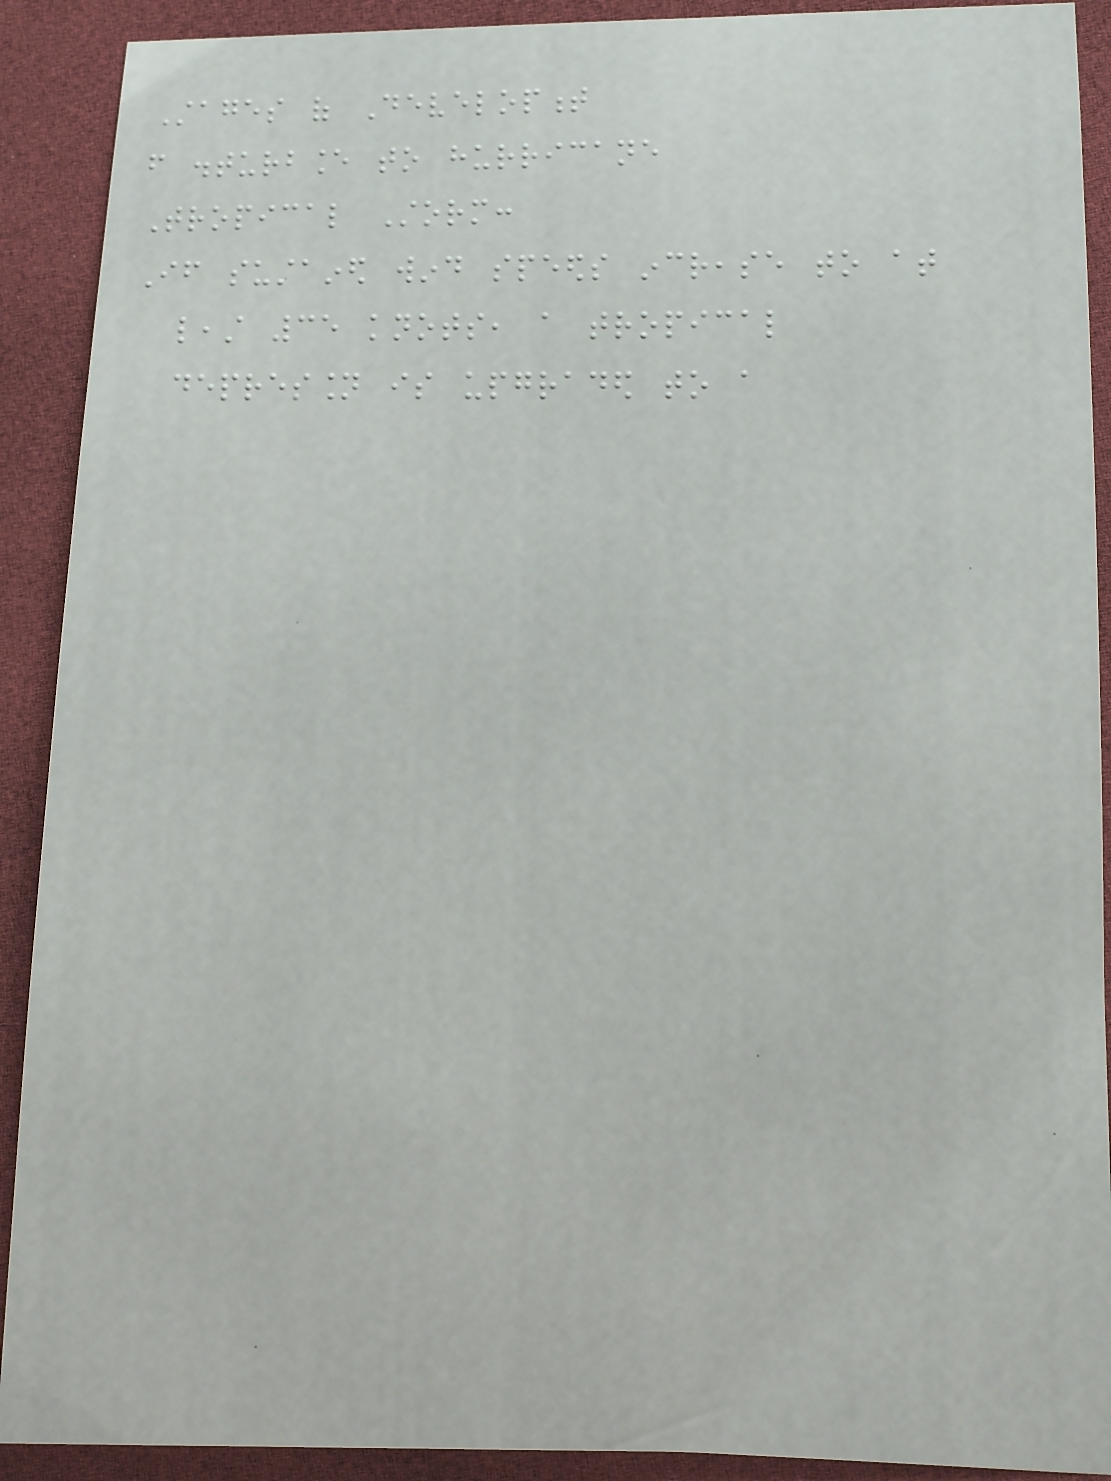Stages of Development
from disturbance to hurricane
Tropical Storm:
If sustained wind speeds increase to at
least 35 knots, a tropical
depression is upgraded to a
